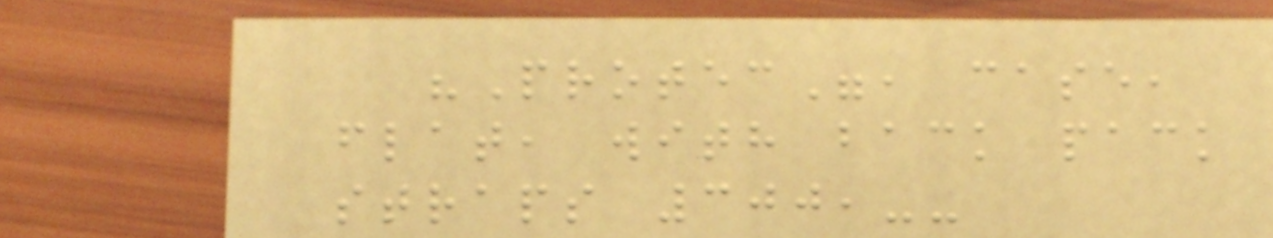"Protec", case,
flat, with back pack
straps 300,--
